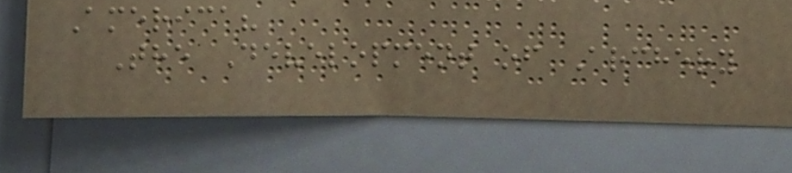America?
The Development of Archery
